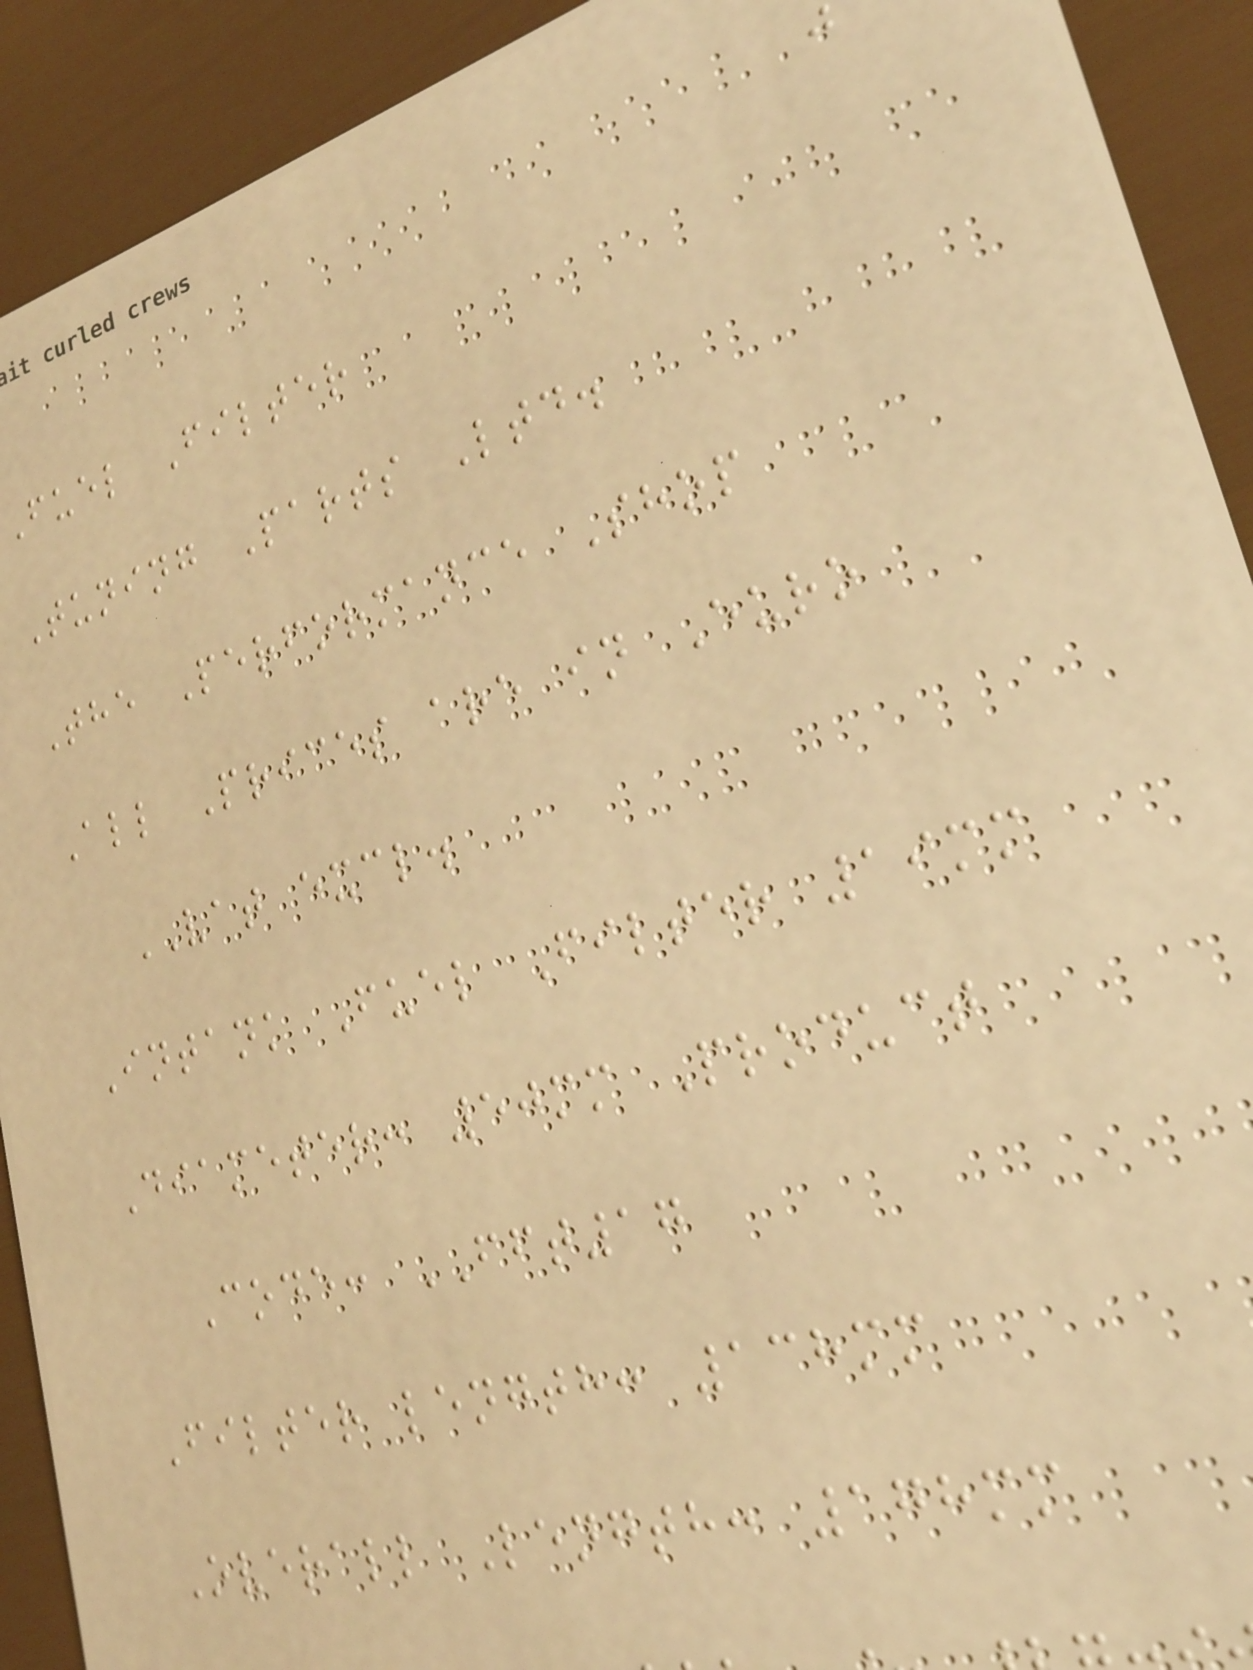Fuel Filter
Tuning Parts Ltd.
The Performance Shop
All Prices are in Euro
VAT excl.
Intank Fuel Filter 19mm
Diameter: 50mm Product
Code: FFT17
Filter length: 138mm
Overall Length: 178mm
